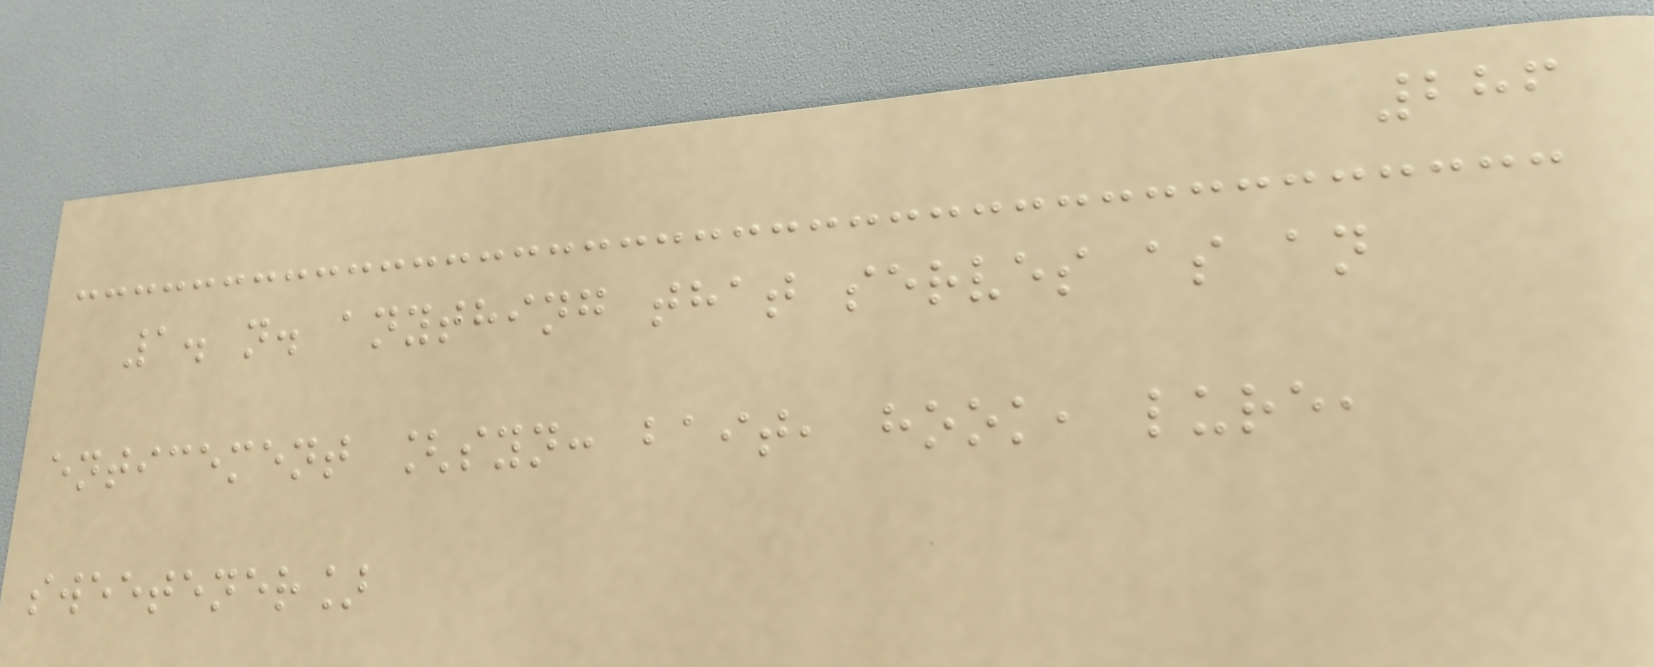286
1. n. anything that serves as an
enticement [syn: bait, hook, lure,
sweetener]
